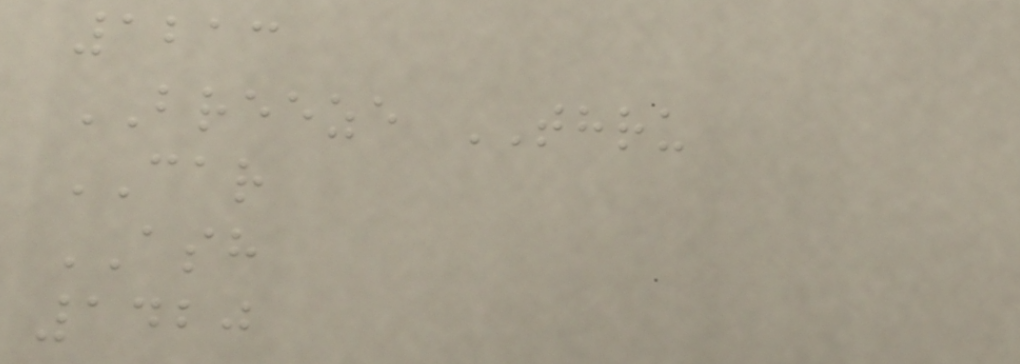1213
BREEZE THRU
CAR
ASH
1420
